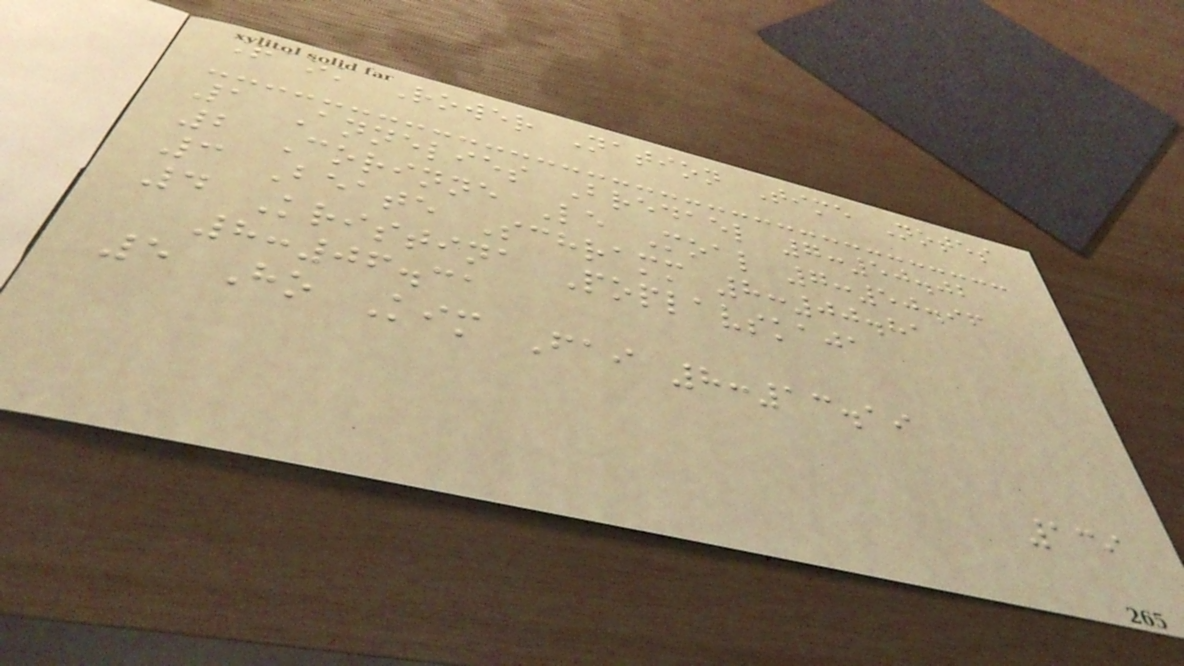Rank Rower Nation Time Notes
1 Annelies Bredael 7:50.02
2 Corinne Le Moal 7:50.96
3 Beate Schramm 8:00.81
4 Kristina Poplavskaja
8:06.31
5 Ho Kim Fai 8:13.19
139
